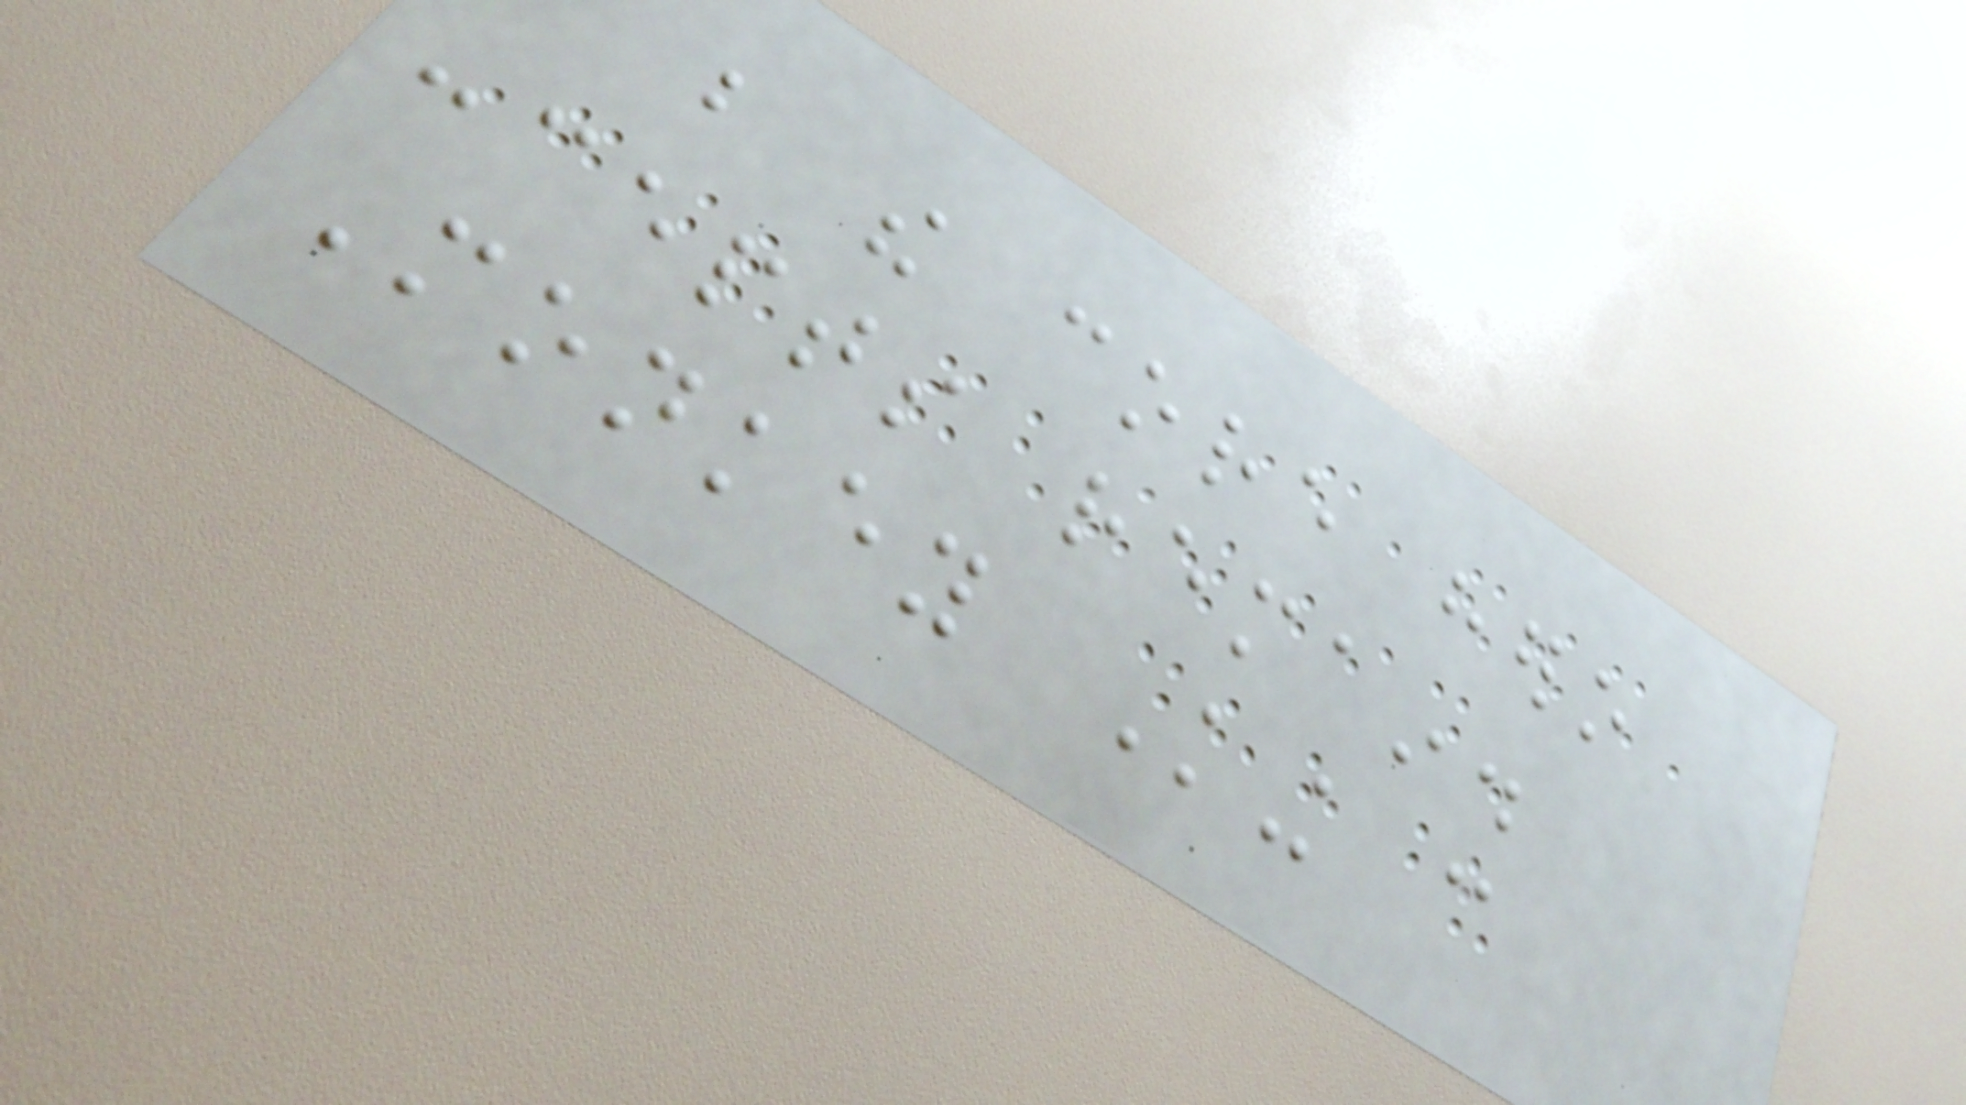but the core hero
concepts remain.
Monkey King can
